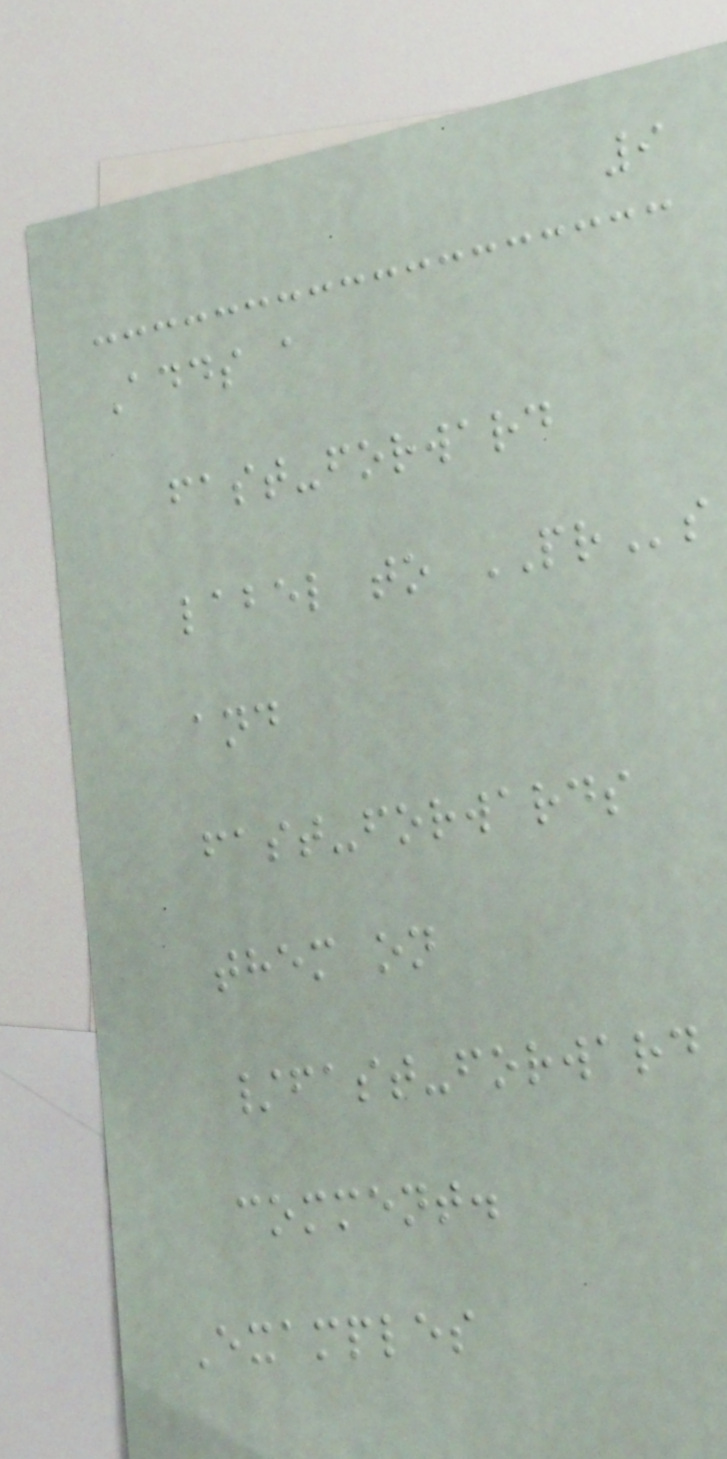9
Adds a
fast-forward
label to PRs
and
fast-forwards
them on
/fast-forward
comment.
Examples
